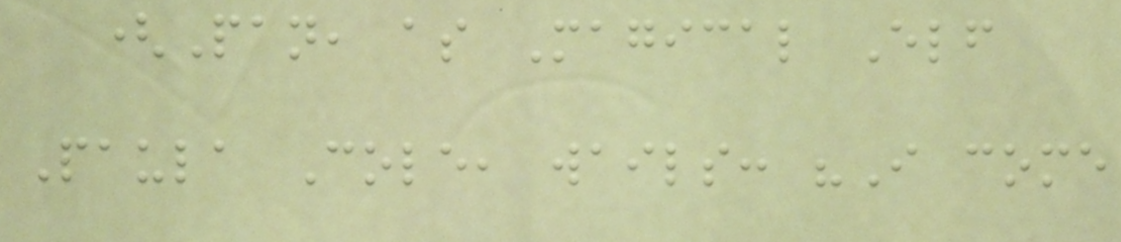(Pan, as Magical Elf
Paula Cole, wails: "I come
